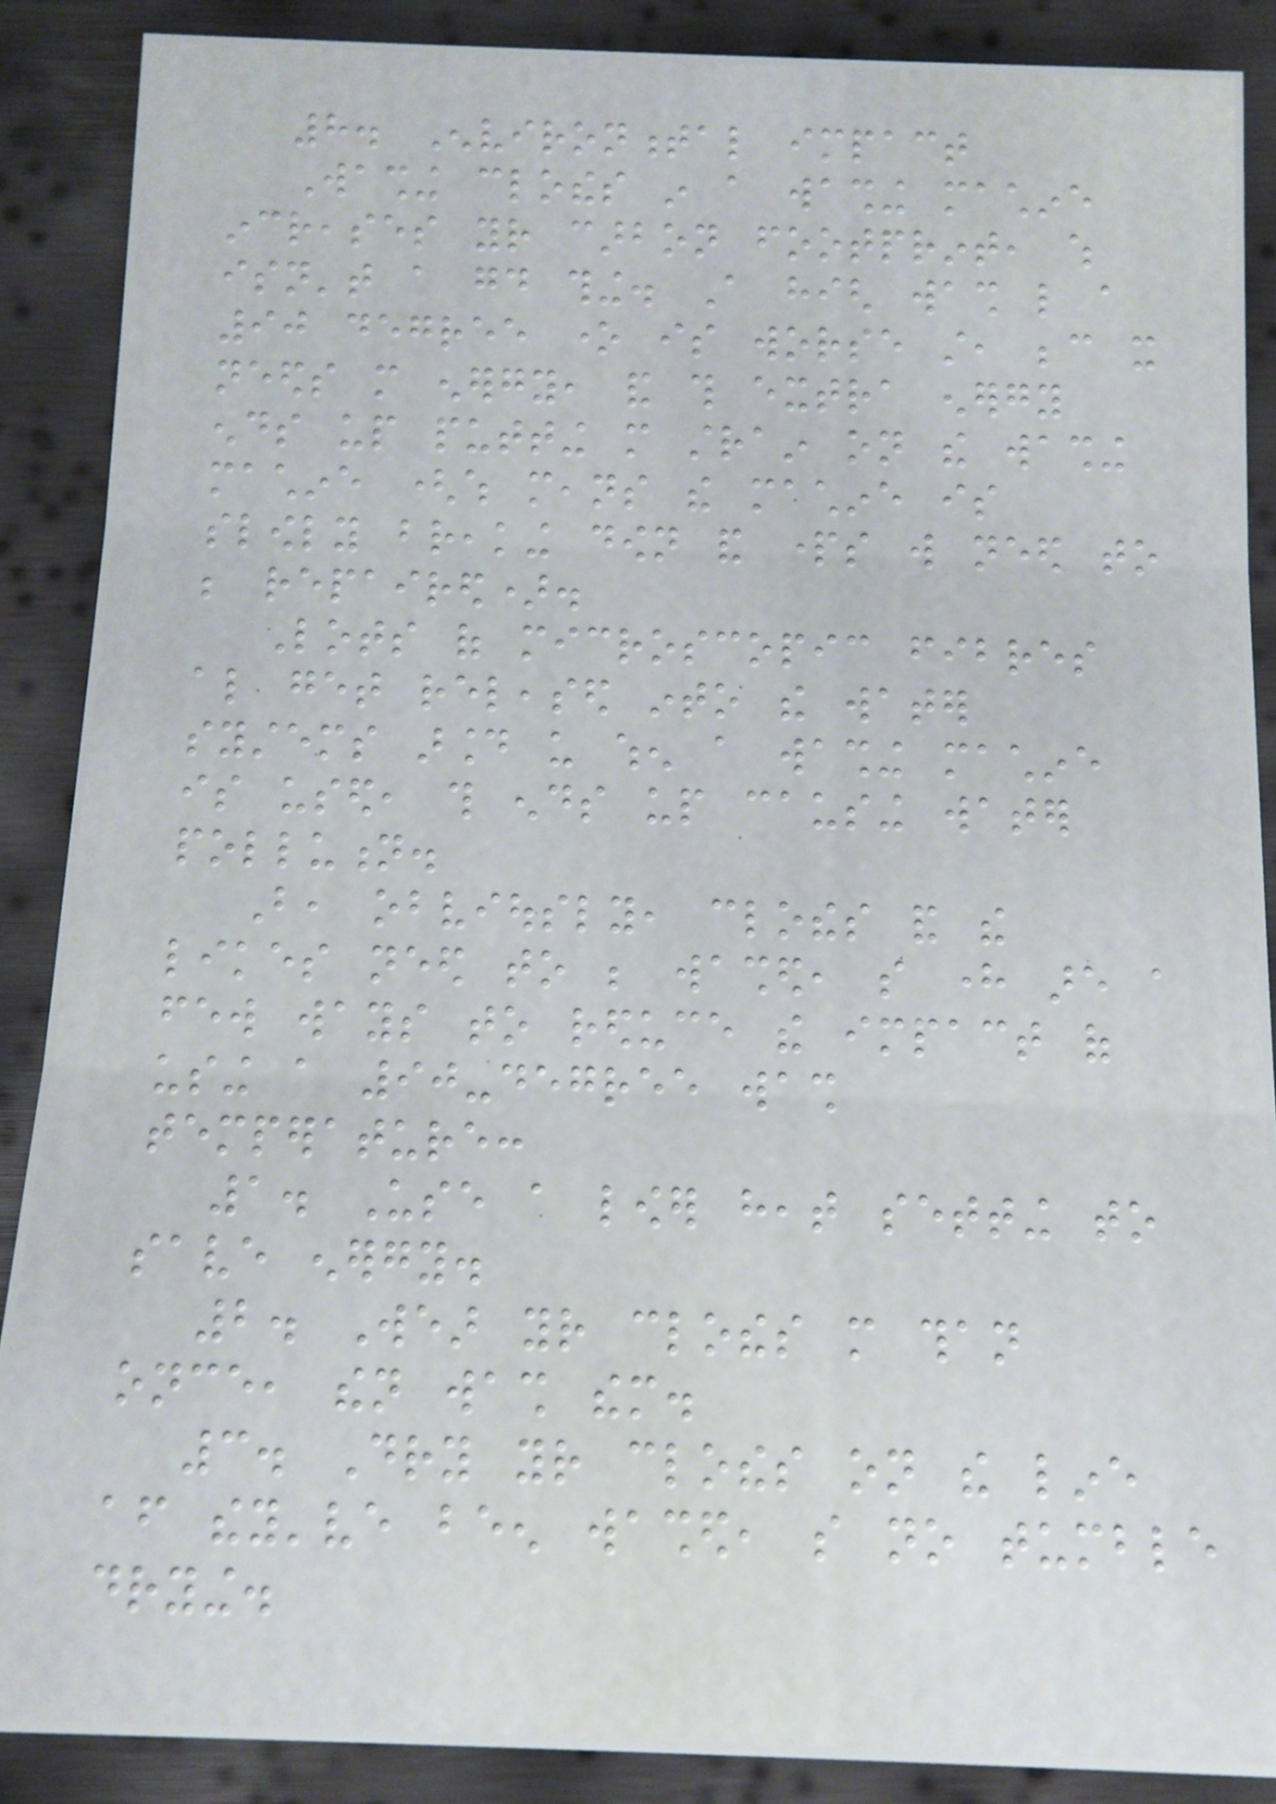8. Environmental impact
Washing clothes in a washing machine
increases your carbon footprint, which
isn't a good thing. A high wash like a
90 degree one is worse still, because it
needs more energy, and this extra energy
ends up putting more strain on the washing
machine (which means the machine is
slowly breaking down and parts will need to
be repaired).
Lots of microscopic fibres
also get released into the water
systems around us when a washing machine
is used, this ends up causing water
pollution.
But, obviously, clothes and the
likes need to be washed, so here are a
few ways to reduce the impact of
using a 90-degree wash
temperature:
1. Use a lower heat setting to
save energy.
2. Wear your clothes more than
once, then wash them.
3. Dry your clothes on the line
after they've been washed, so no tumble
drying.
